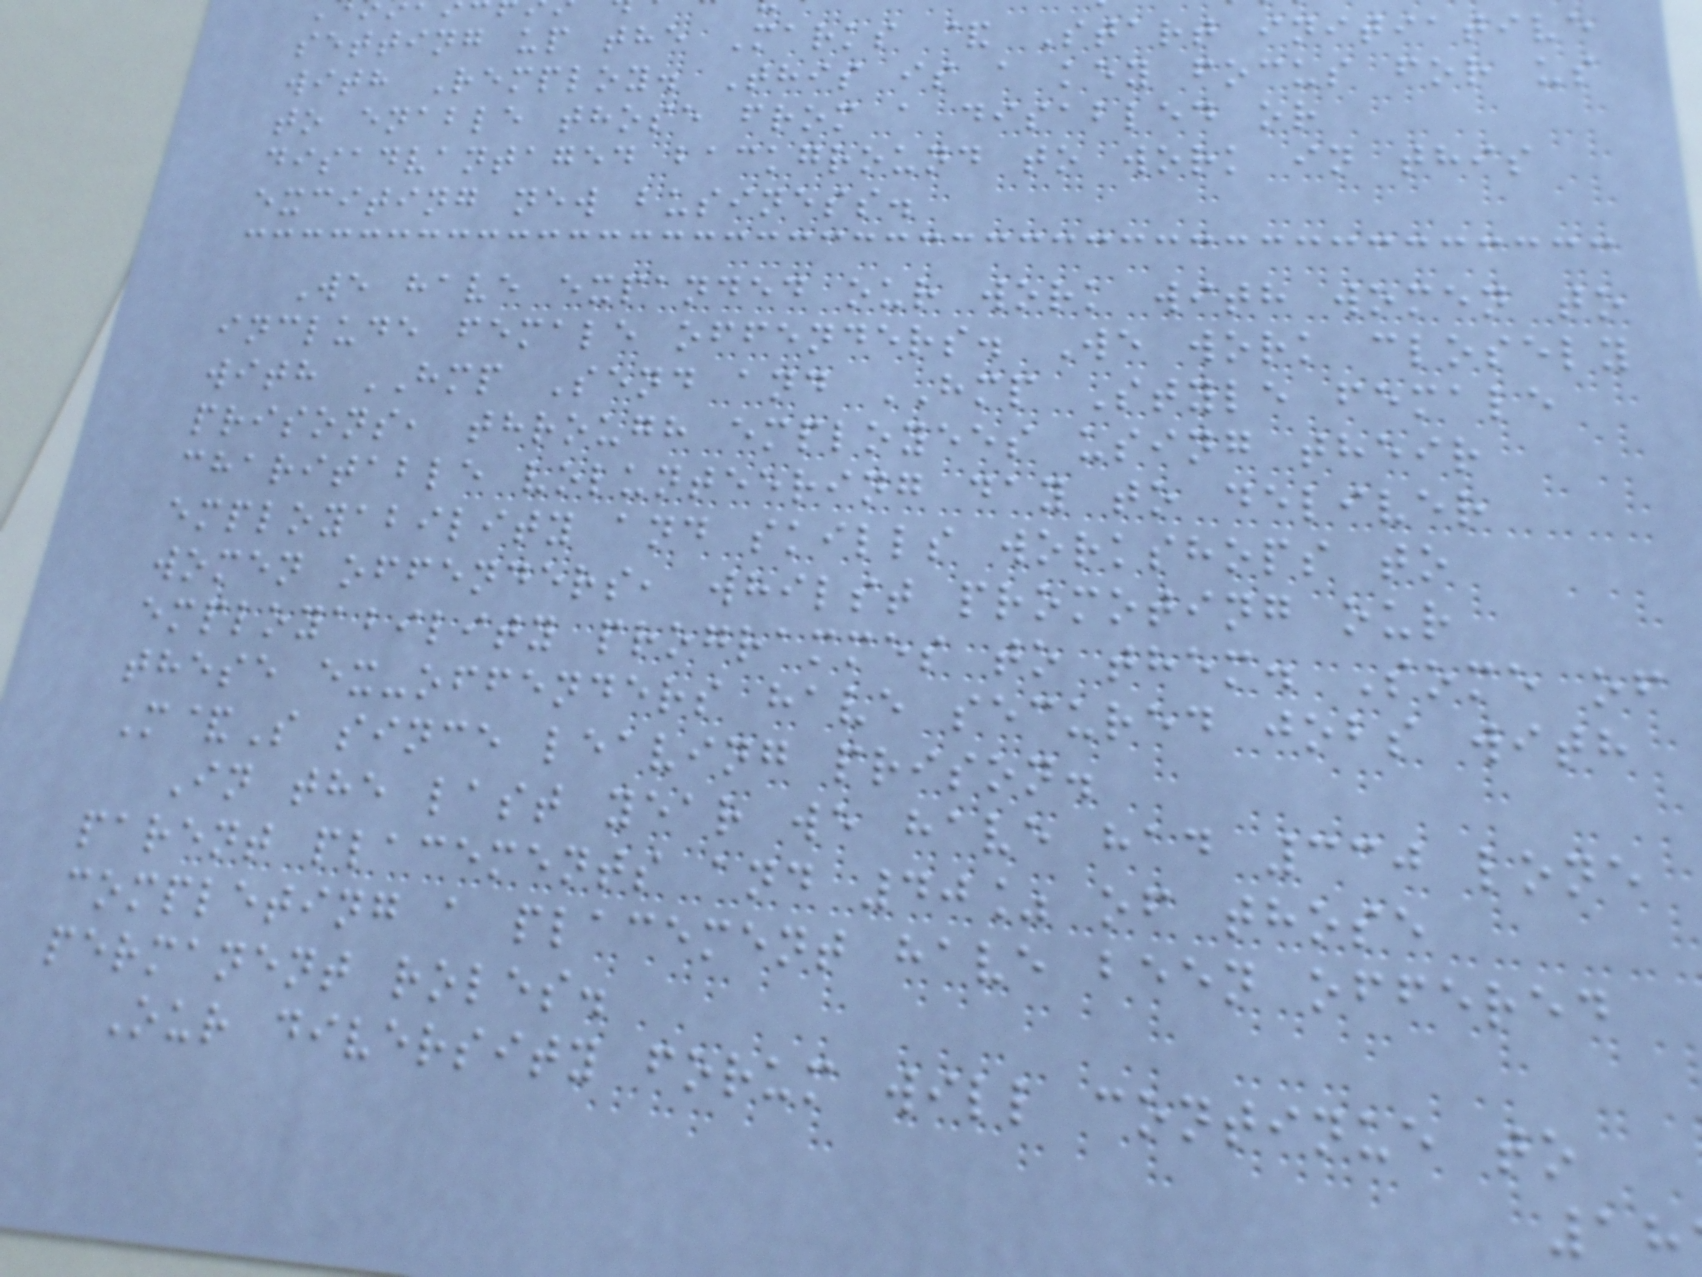setting up the Marks & Start initiative
with Remploy. This is a key focus for us
to enable those from a disabled or
disadvantaged background to work in this
exciting new business.
We have expanded our work with women to
include female offenders. We work closely
with HMP Send and HMP Style female
prisons, through employees using their
charitable volunteering day to deliver
employability and skills workshops to
women offenders, whilst promoting our
employability programmes to them. Some of
these ex-offenders have secured jobs with
M&S since leaving prison.
In the last year we have had 330 lone
parent placements and 40% of those
completing a placement have been offered
permanent roles.
Our diversity forum will continue to
